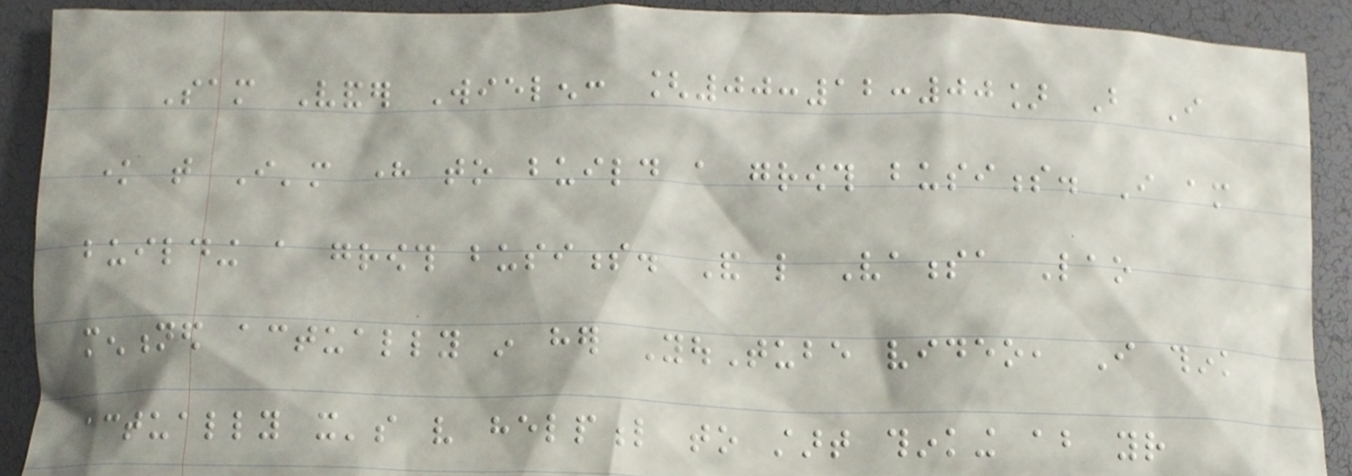Sam Vander Wielen: [00:12:00] But I
know that I'm here to build a growth business. I am
building a growth business. And like Vanessa Lao
mentioned actually in her YouTube video, I think
actually it's very helpful to start thinking about your
